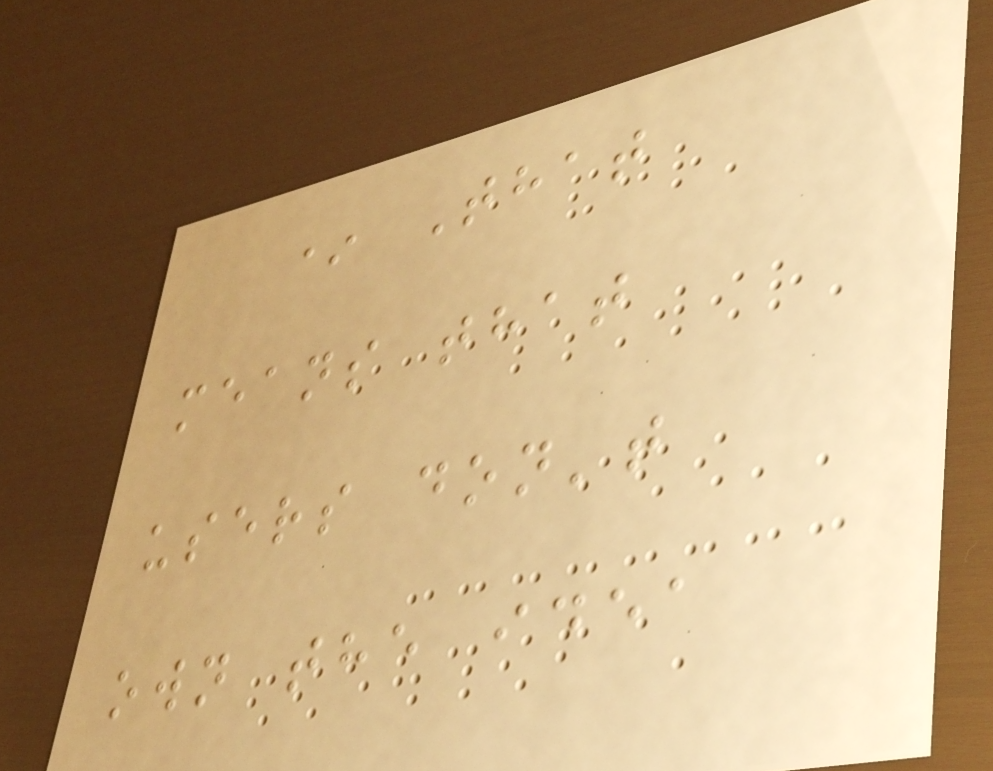* That
means that
users don't
own the idea
